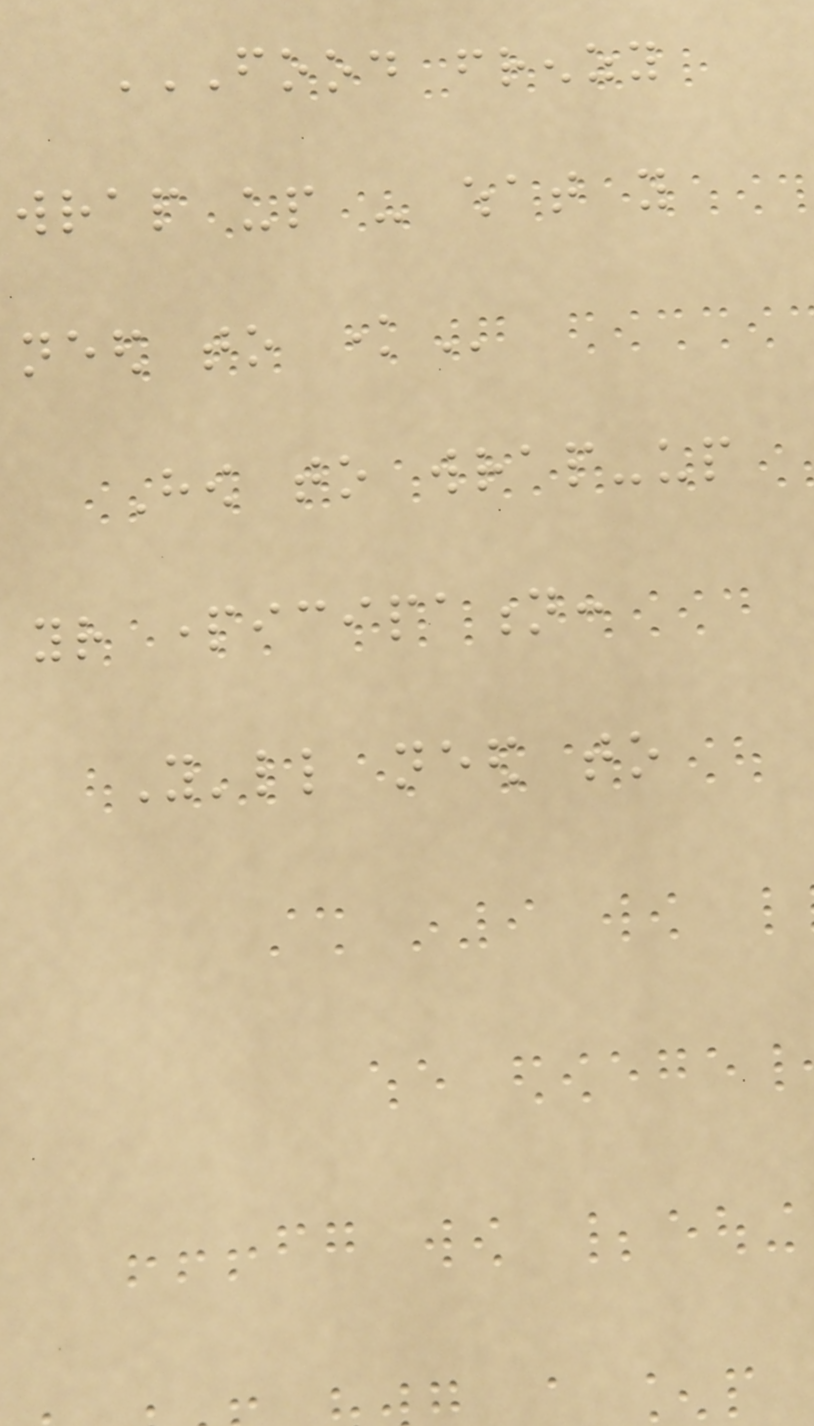FOOD FRENZY
WRAP UP - WHAT YOU
NEED TO KNOW
How to wrap-up
your participation:
You'll need to
